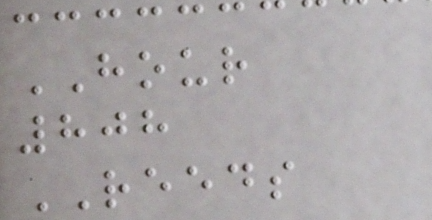HOUR
808
REEDS
